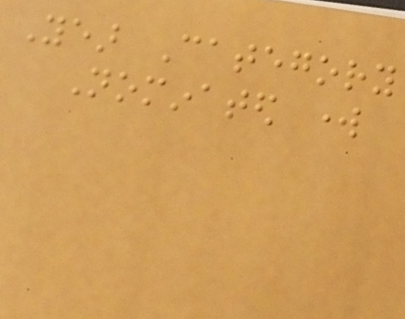Year Category
Nominated work
